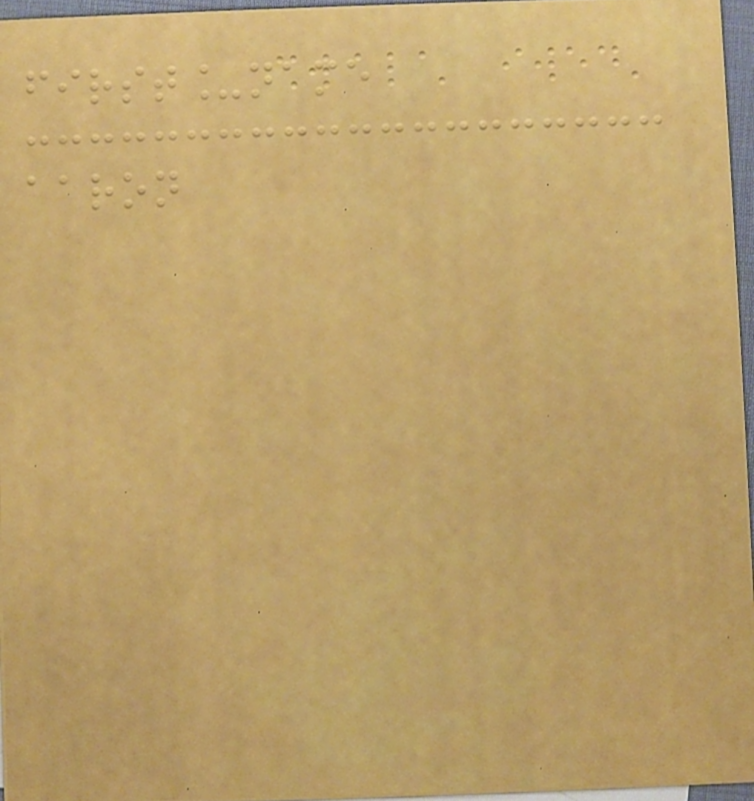first_name
aaron
